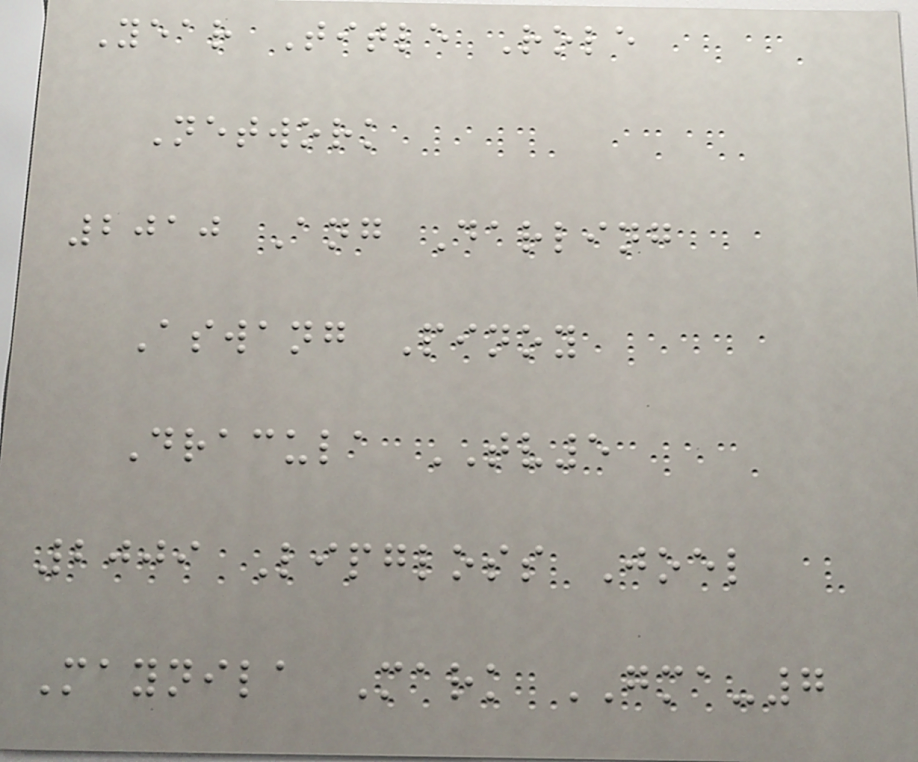Year Title Role
Network
2010 Ang Darling
Aswang Pinoy
Dracula TV5
2009 Lipgloss Joel
Maynila Mark GMA-7
